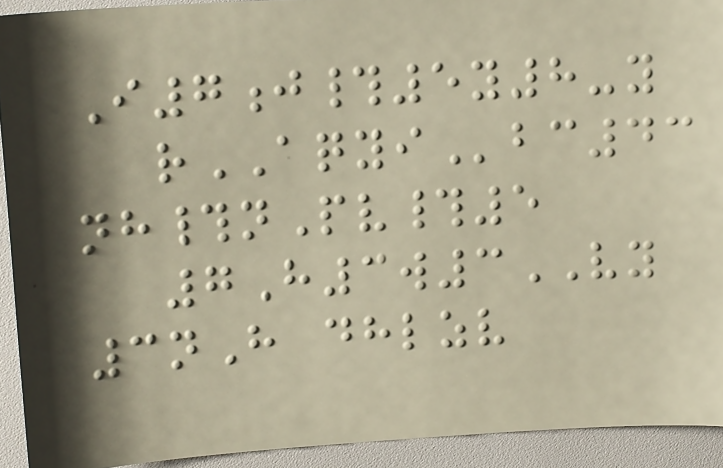I7j#5y8-y
rAQYIbc43
nh#nPv#5
7H3w3VY
3nH dhlzv
